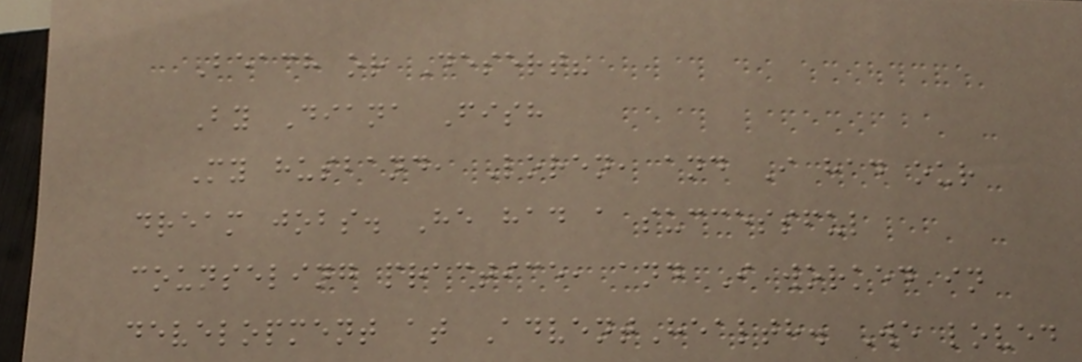Beach or Desert?
By Diana Fish
My husband, Loren, and I had our
dream jobs. He had a successful
counseling practice, and I worked in
development at AdventHealth. We loved
